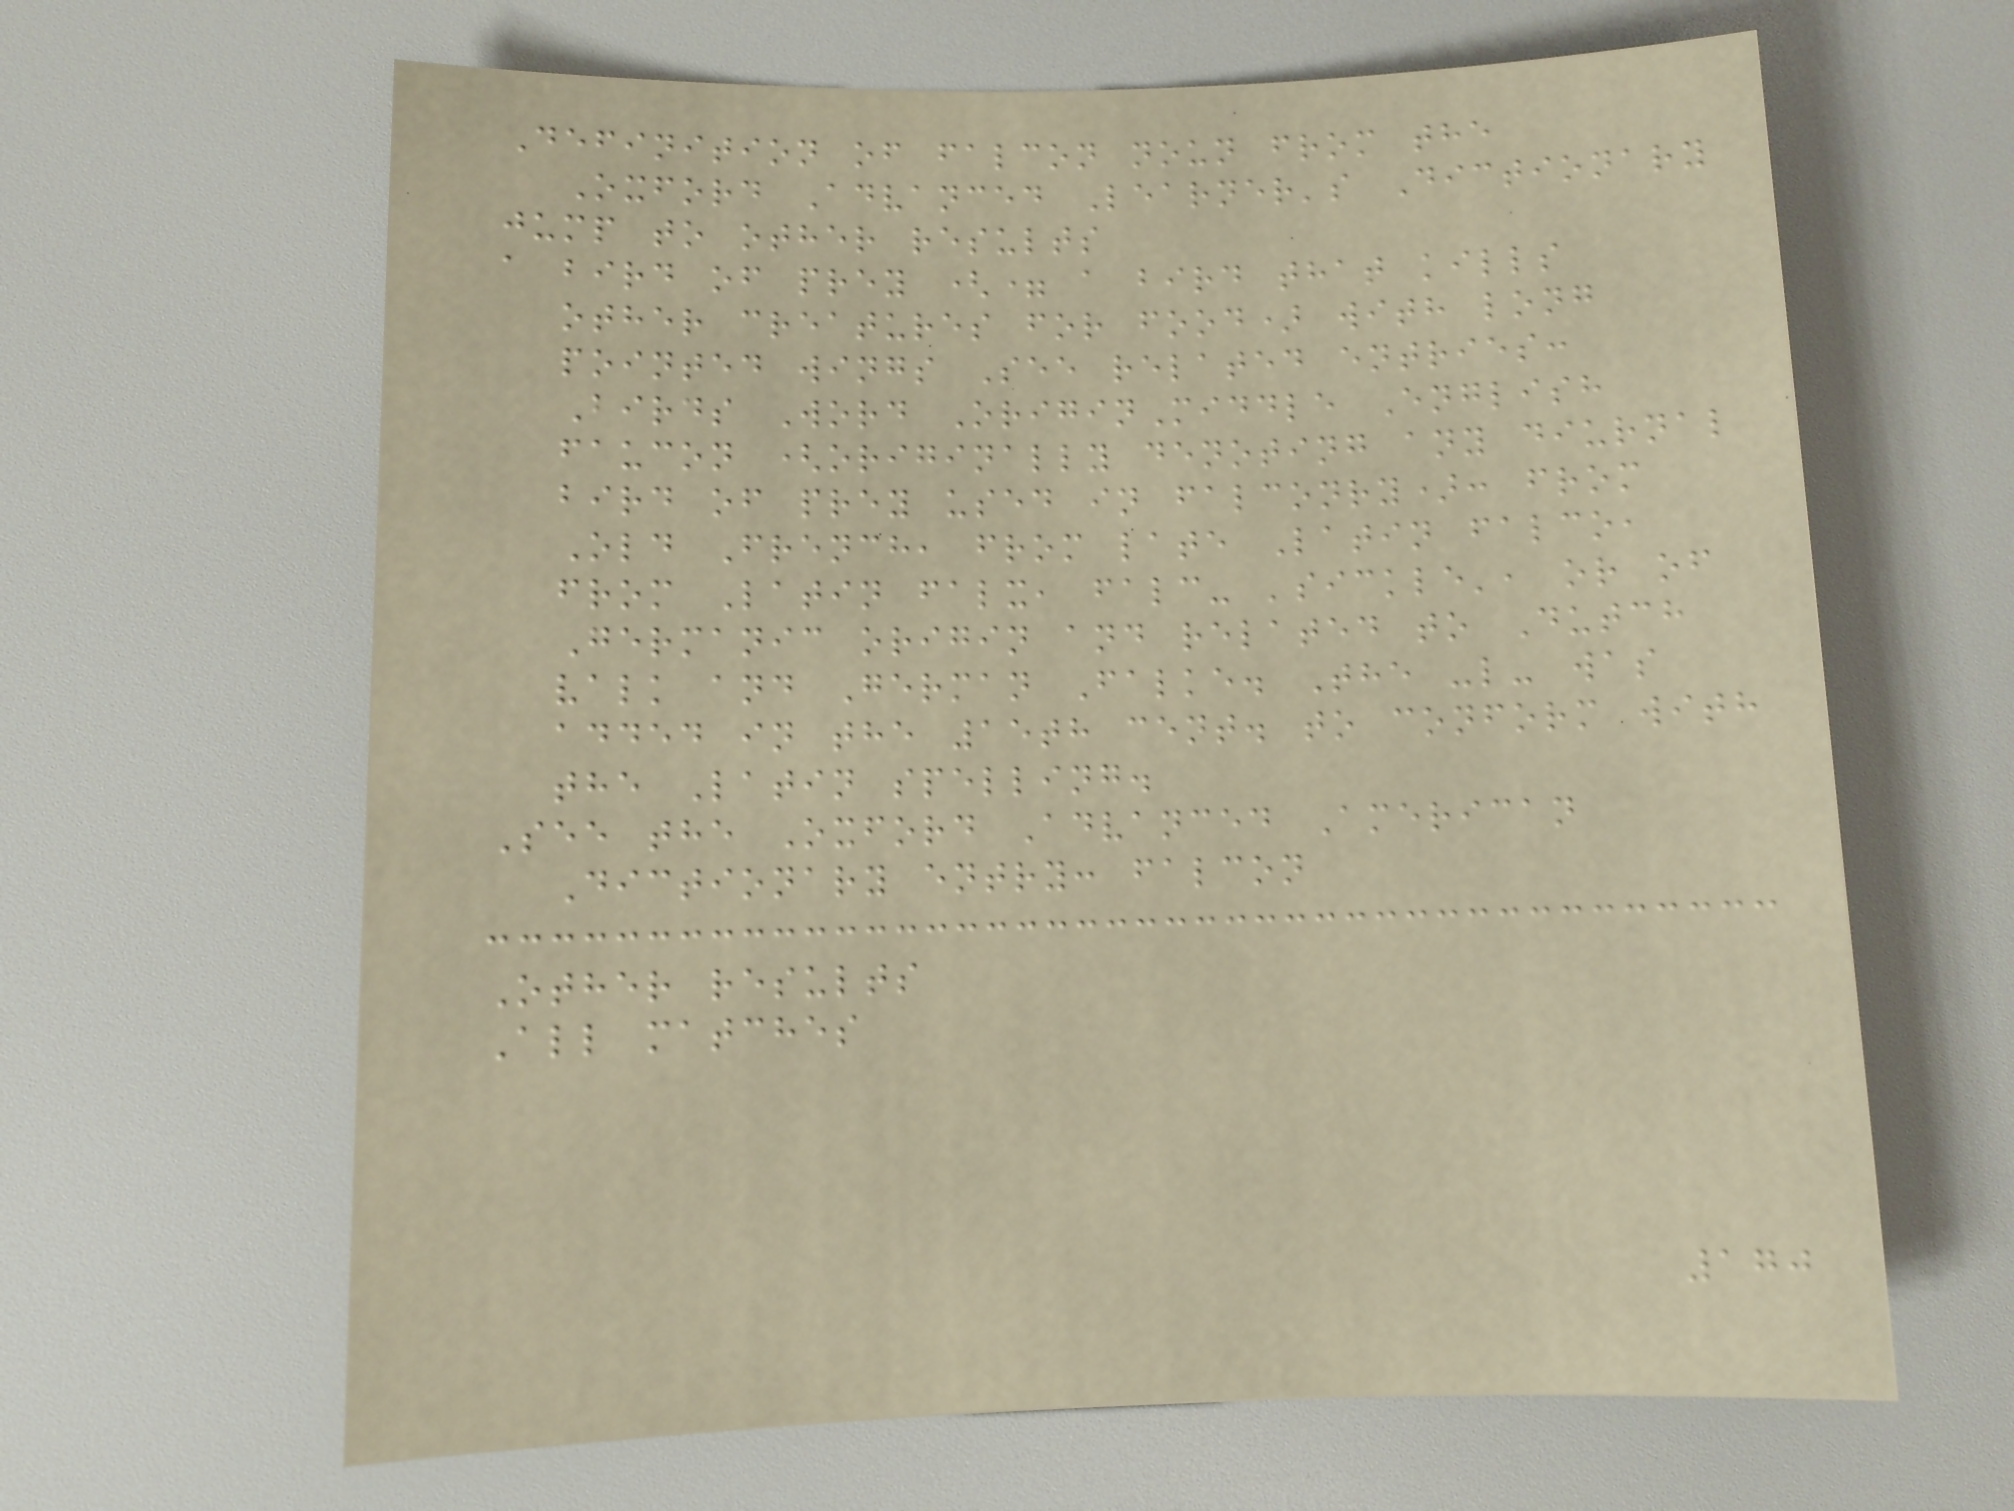Definition of falcon noun from the
Oxford Advanced Learner's Dictionary
jump to other results
a bird of prey (= a bird that kills
other creatures for food) with long
pointed wings See related entries:
Birds Word OriginMiddle English
faucon (originally denoting any diurnal
bird of prey used in falconry): from
Old French, from late Latin falco,
from Latin falx, falc- 'sickle', or of
Germanic origin and related to Dutch
valk and German Falke. The -l- was
added in the 15th cent. to conform with
the Latin spelling.
See the Oxford Advanced American
Dictionary entry: falcon
Other results
All matches
170
